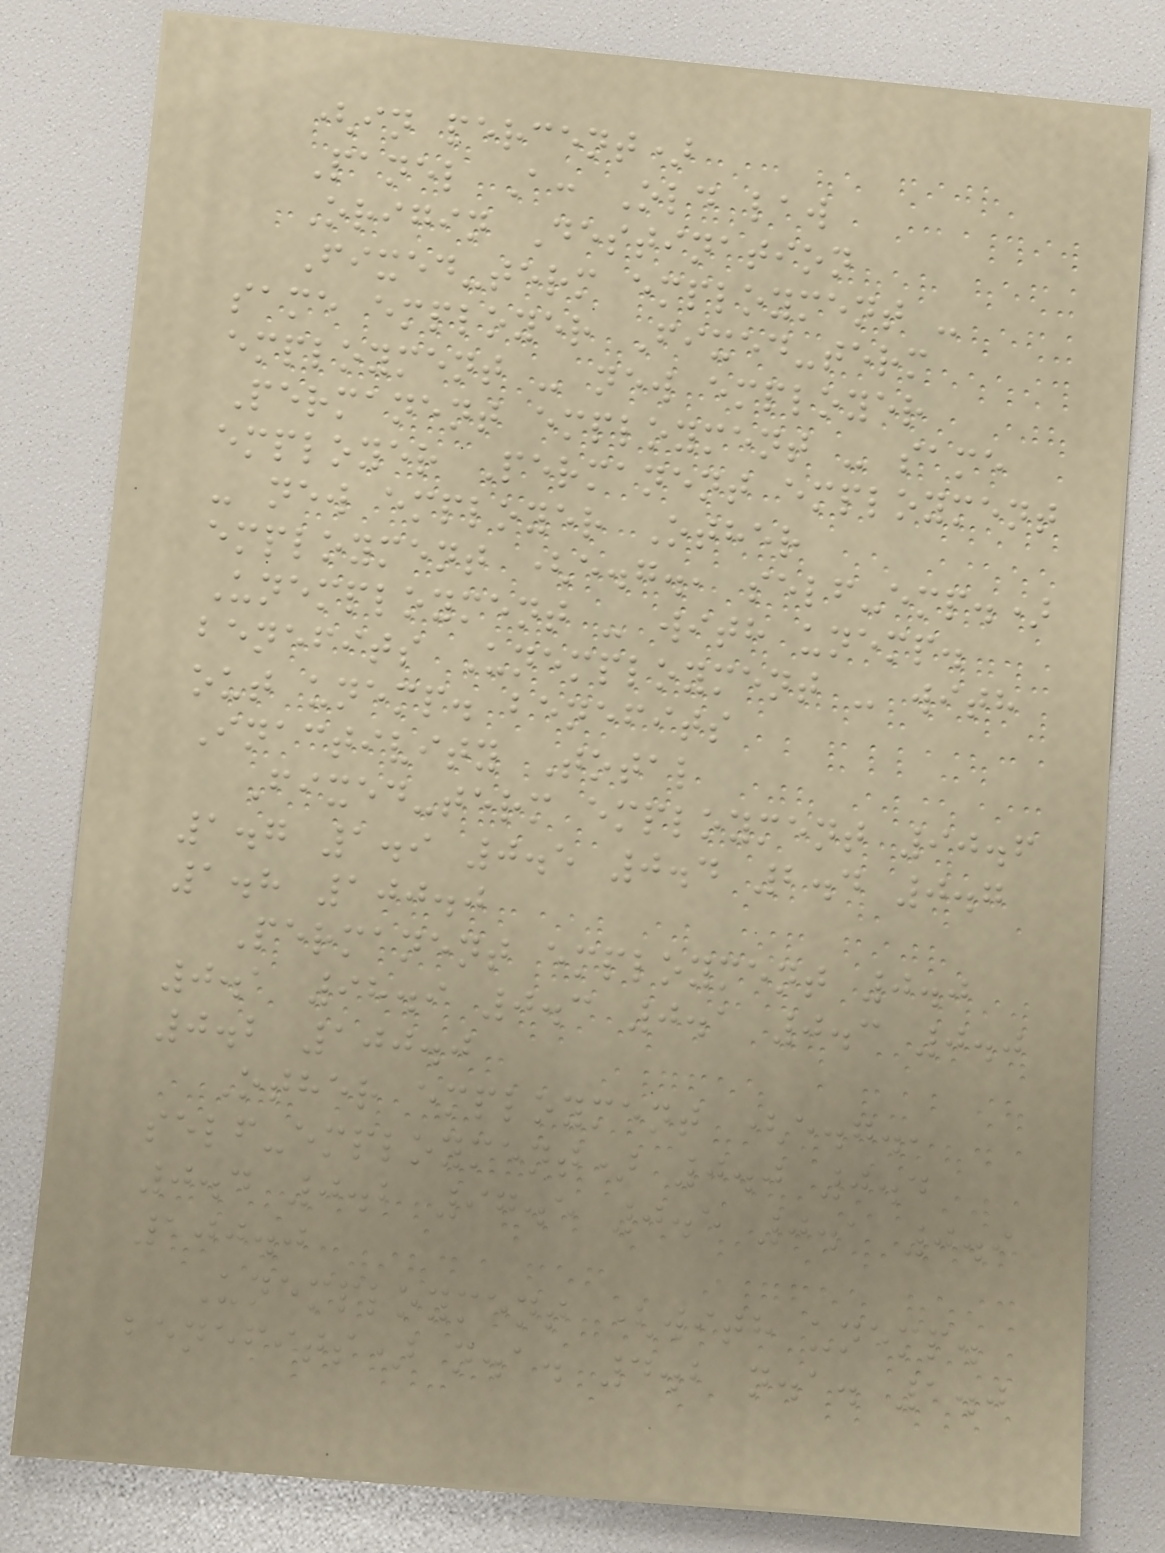(in percent)
Panel A: Old law
Origin Destination
Fixed-term employment -
same employer Fixed-term
employment - new employer
Permanent employment - same
employer Permanent employment
- new employer Other
employment (e.g., self-emp.)
Unemployment - with unemp.
benefits Unemployment - with
out unemp. benefits
Inactivity Total
Fixed-term employment 90.6
1.7 1.9 0.5 0.4 2.4 0.7
1.8 100.0
Permanent employment 0.0
0.1 98.9 0.3 0.1 0.3 0.0
0.2 100.0
Other employment (e.g.,
self-employment) 0.0 0.4
0.4 0.2 97.5 0.5 0.1 0.9
100.0
Unemployment (with unemp.
benefits) n.a. 4.2 n.a. 1.0
